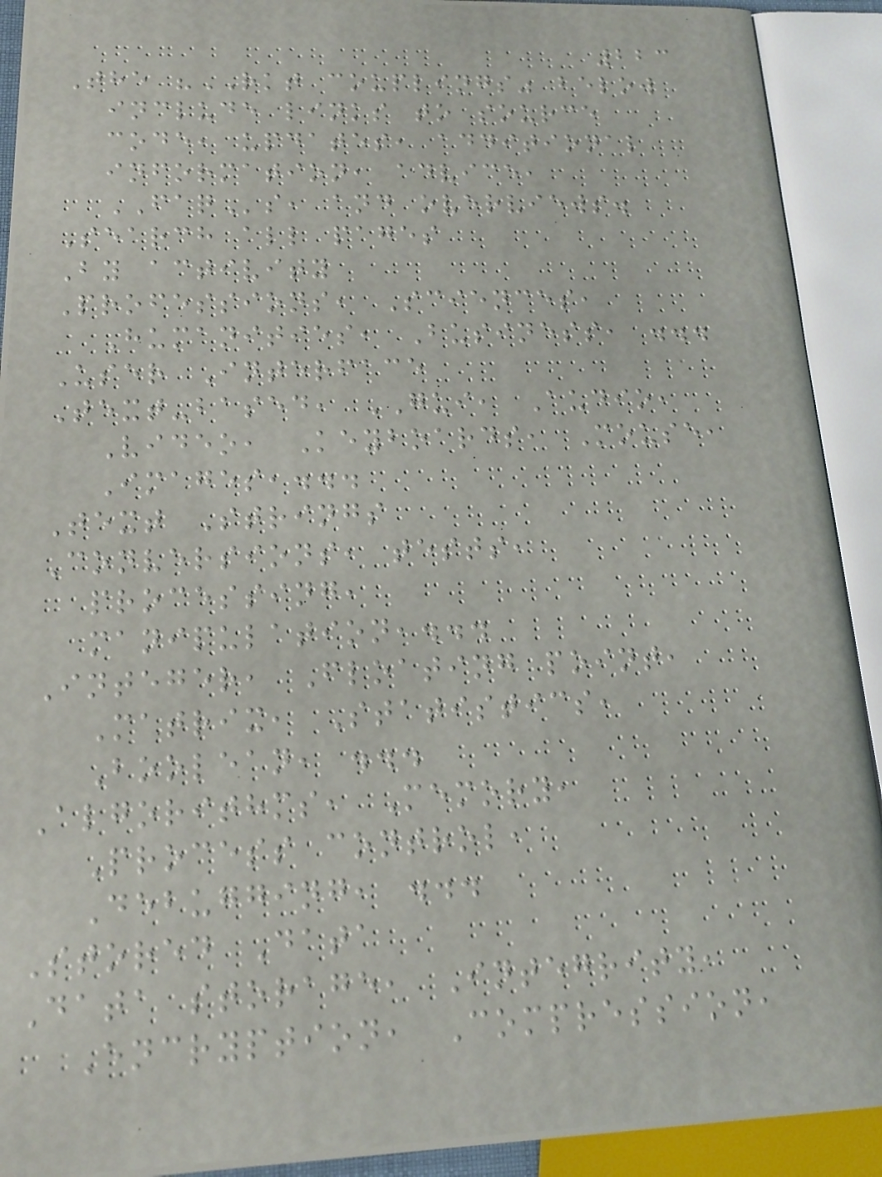223
The "RKT couplings" below
include links to source
code, updates, additional
information, advice,
FAQs, and overviews.
Search all pages
By activity
Professions, Sciences,
Humanities, Business, ...
User Interface
Text-based, GUI, Audio,
Video, Keyboards, Mouse,
Images,...
Text Strings
Conversions, tests,
processing,
manipulation,...
Integer, Floating point,
Matrix, Statistics,
Boolean, ...
Algorithms, Memory,
Process control,
Debugging, ...
Stored Data
Data storage, Integrity,
Encryption, Compression,
